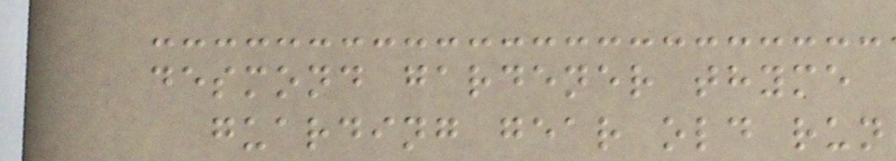desmond gardener thyme
guarding gear old run
